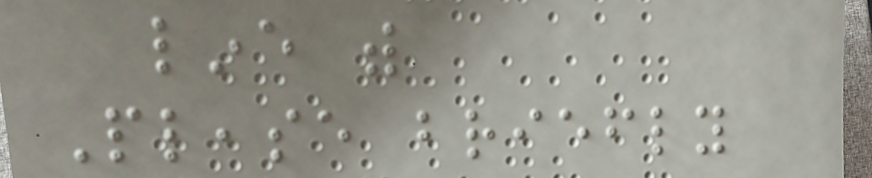line with
Please briefly
